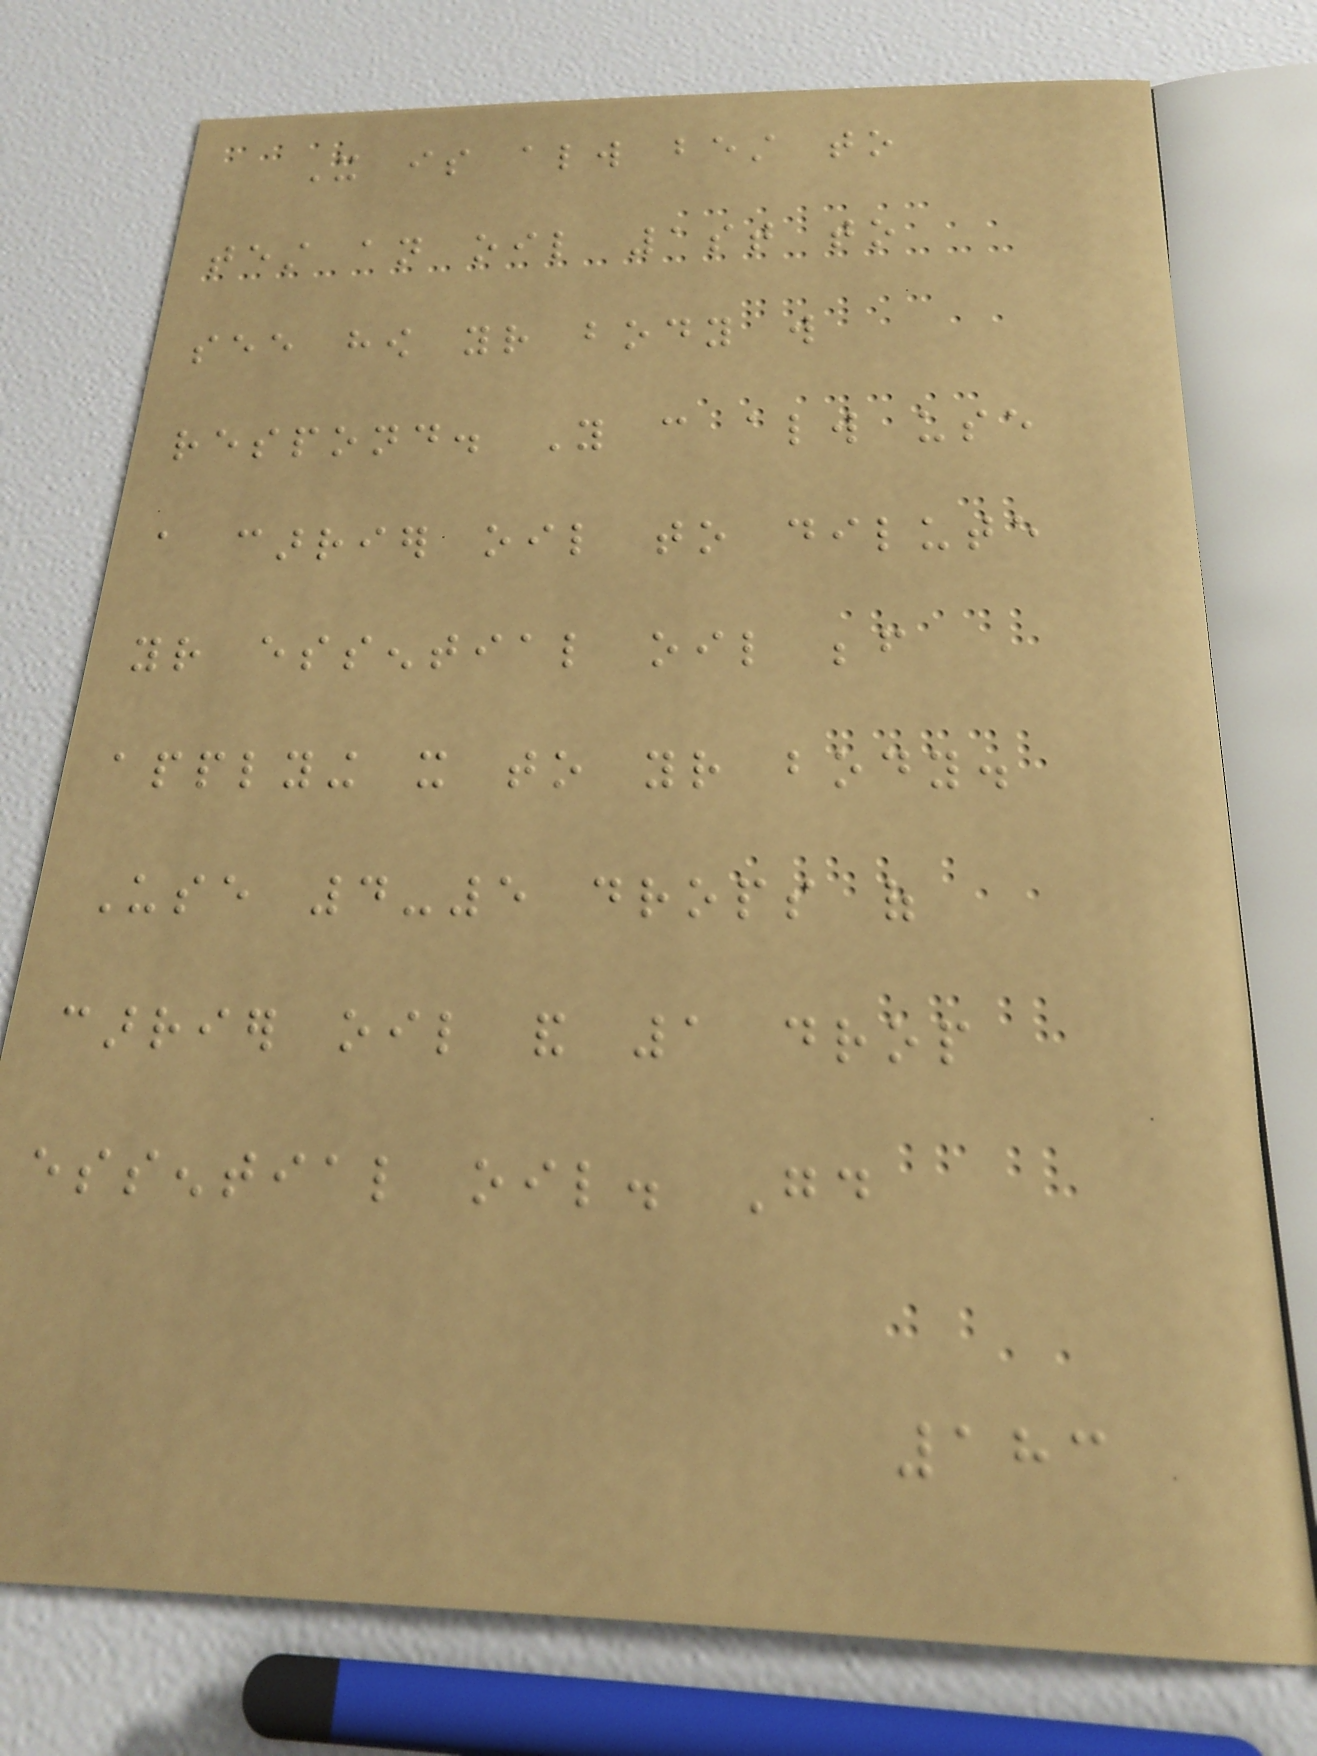It is always best to
test an oil 1st to
see how your body will
respond. You can always use
a carrier oil to dilute
your essential oil before
applying it to your body.
Use 4-5 drops of
carrier oil and 1 drop
essential oil. Good
183
